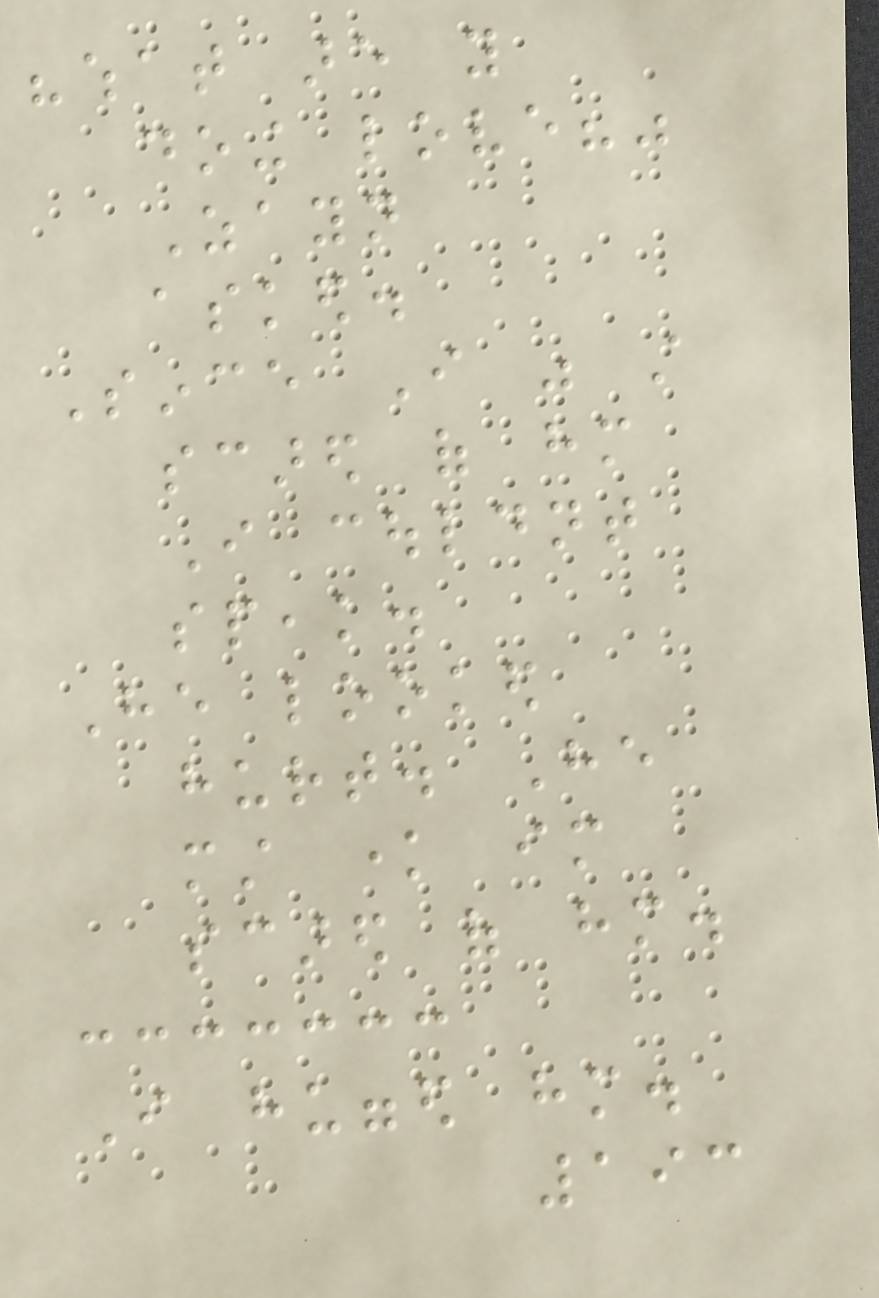"what are you
doing love?"
Zayn
asked.
Since I was still
scared of him
I couldnt
speak.
He looked
hurt. He
must know im
scared of him.
I hugged him.
193
